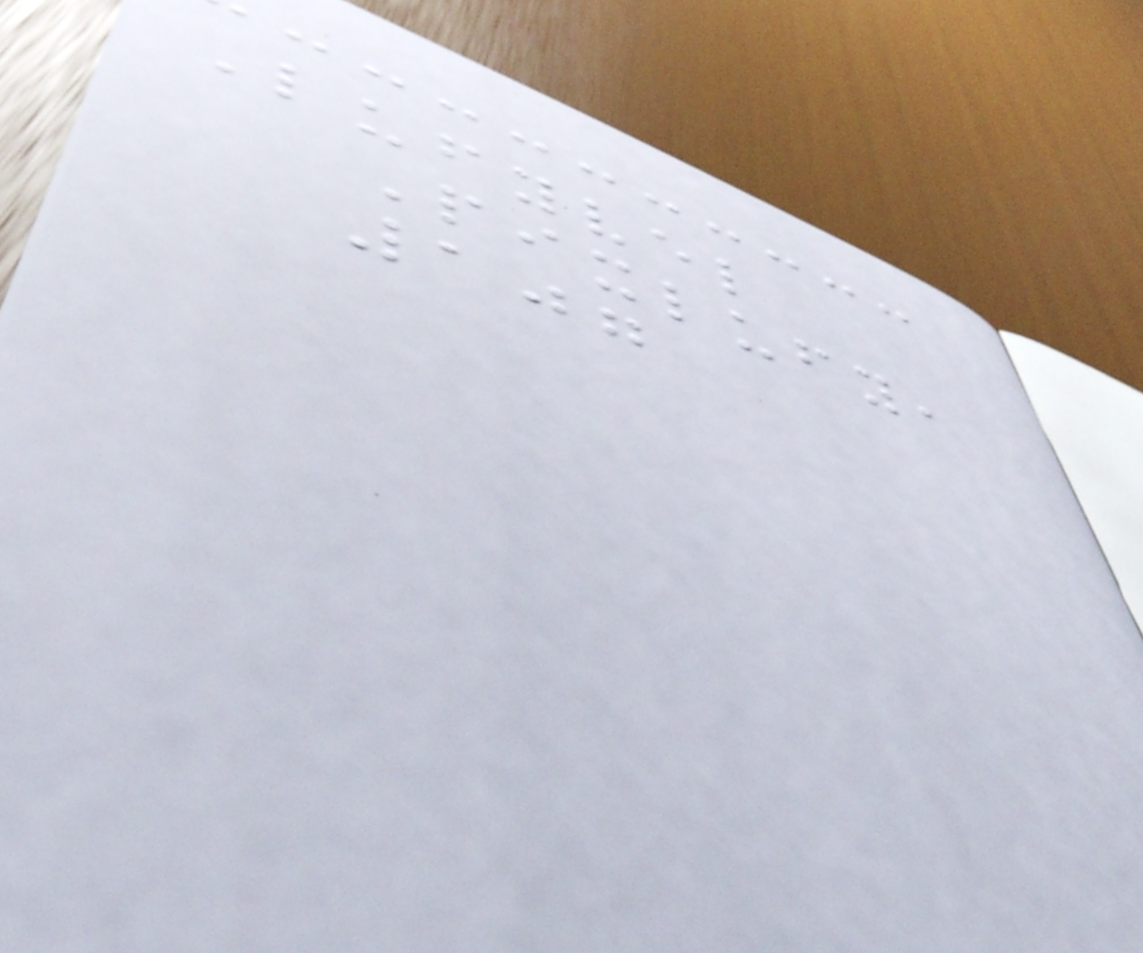Lufyvel
Pixlufy,
107
